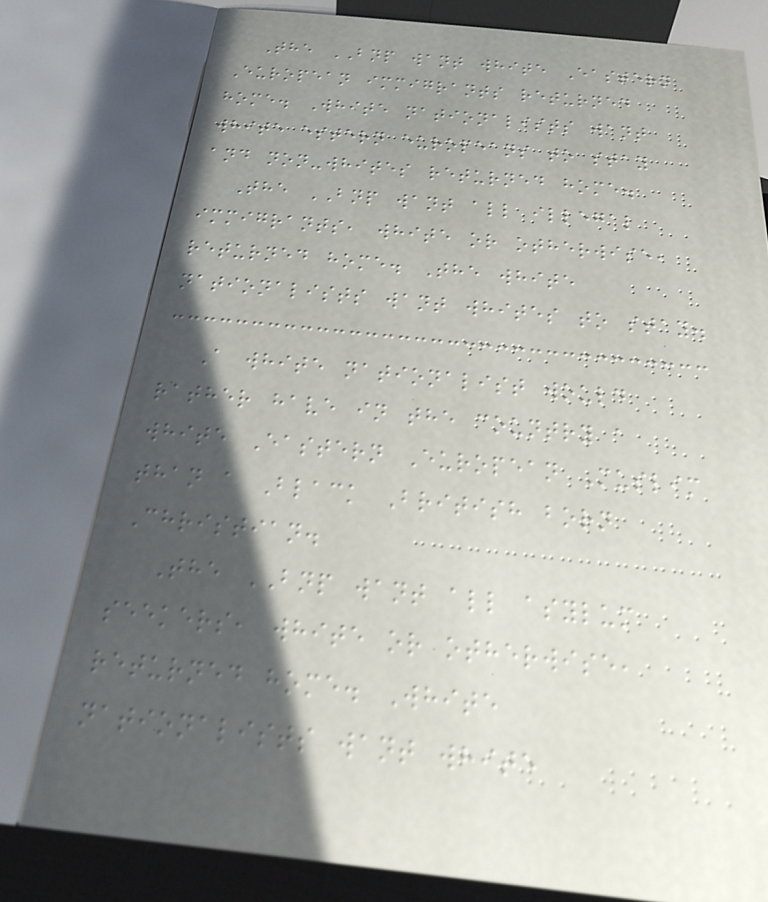The BNP want white Eastern
European immigrants returned
home. White nationalists want
white estern europeans to stay
and non-whites returned home.
The BNP want all illegal
immigrants, white or otherwise,
returned home. The white
nationalists want whites to stay.
A white nationalist would
rather have in the country a
white Eastern European Muslim
than a Black British born
Christian.
The BNP want all asylum
seekers, white or otherwise,
returned home. White
nationalists want white
